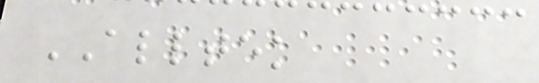ALLTEK
